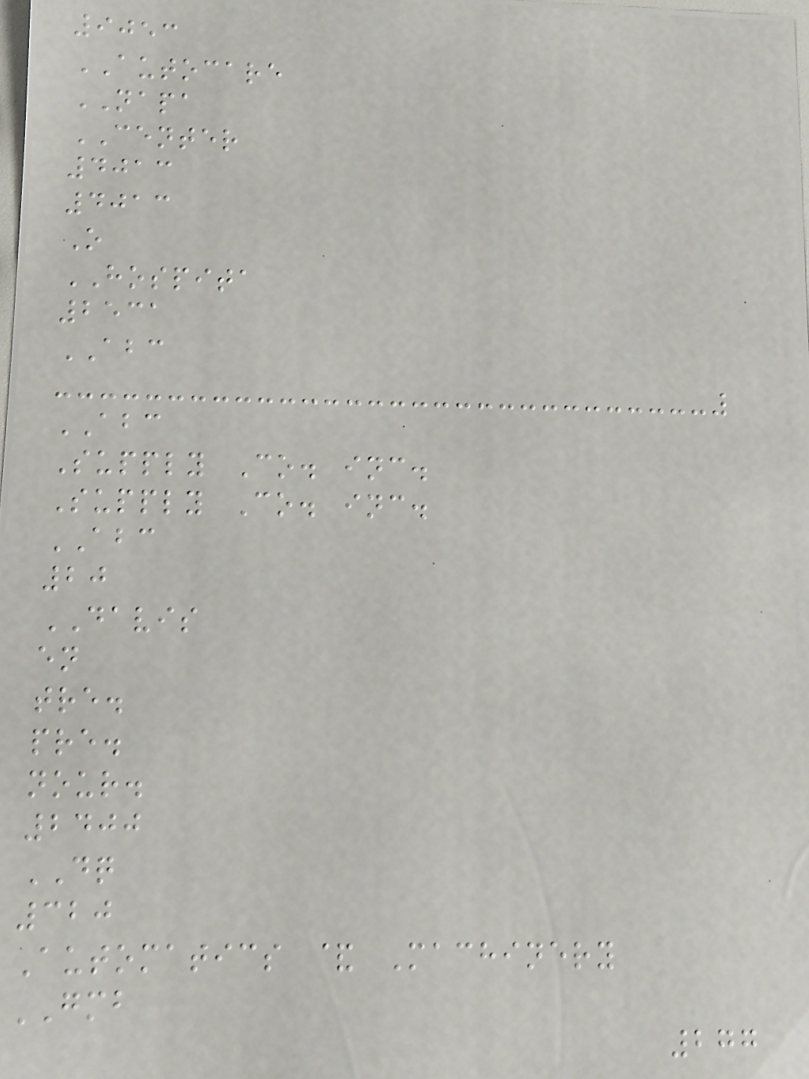9053
AUTOCARE
NAPA
CENTER
4013
4013
O
HOSPITA
2531
ABC
ABC
Supply Co. inc.
Supply Co. inc.
ABC
20
DAVIS
en
tre.
pre.
nour.
2400
DQ
320
Automatics & Machinery
GMB
277
